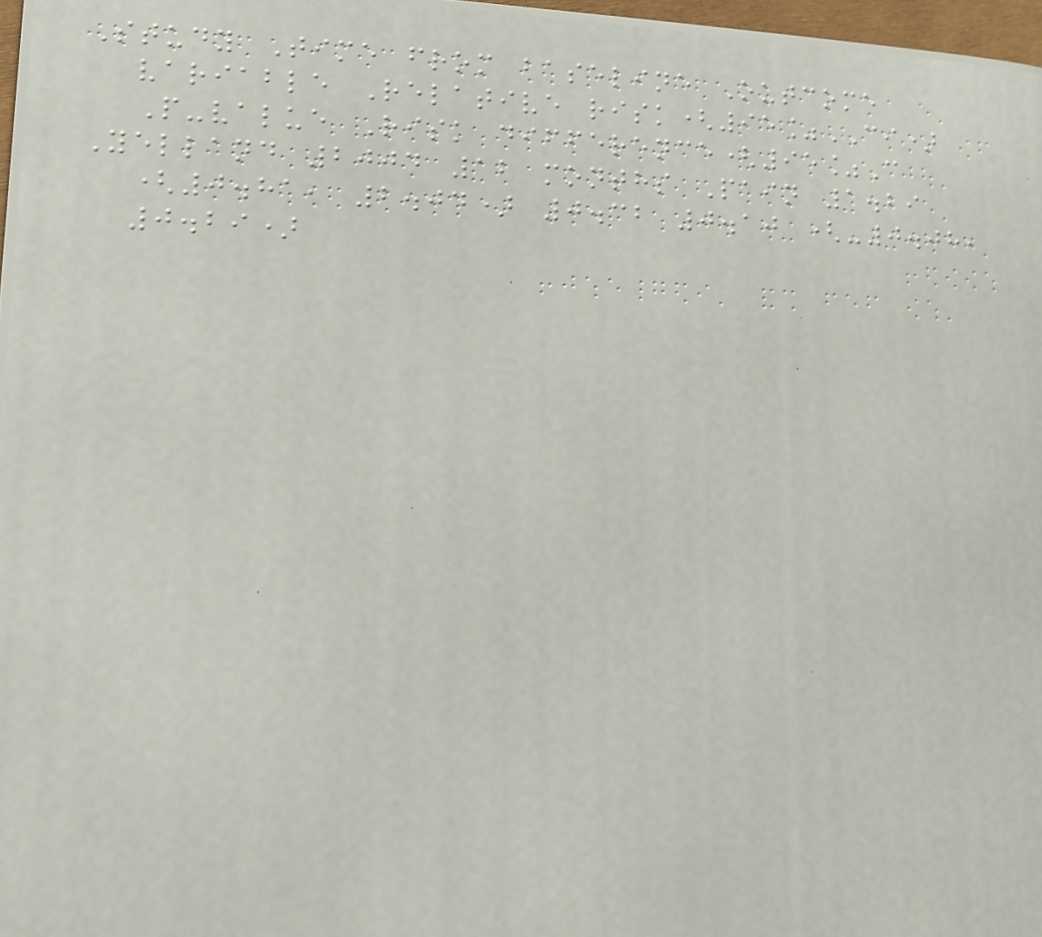Study Time from baseline Outcome
variable Relative risk(95%CI)
P-value Risk difference(95%C
Yelland 2004 12 months Pain 1.29
(0.81, 2.04) 0.32 0.10 (-0.08,
0.29)
